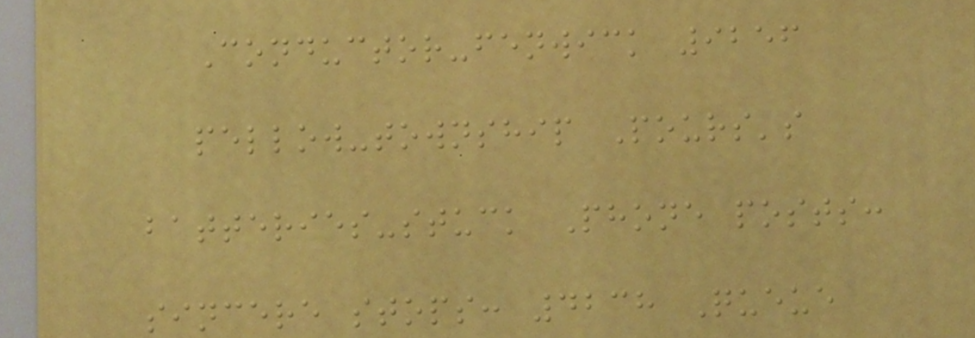Conductor-fenwick 9256
pellow-township Pours's
batteries-stuck Phone posts:
sincere stops: 4238 Queue
